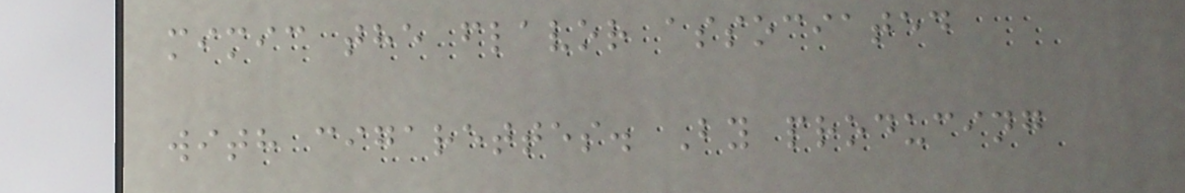mimic the flavor associated
with cigarettes. By producing
